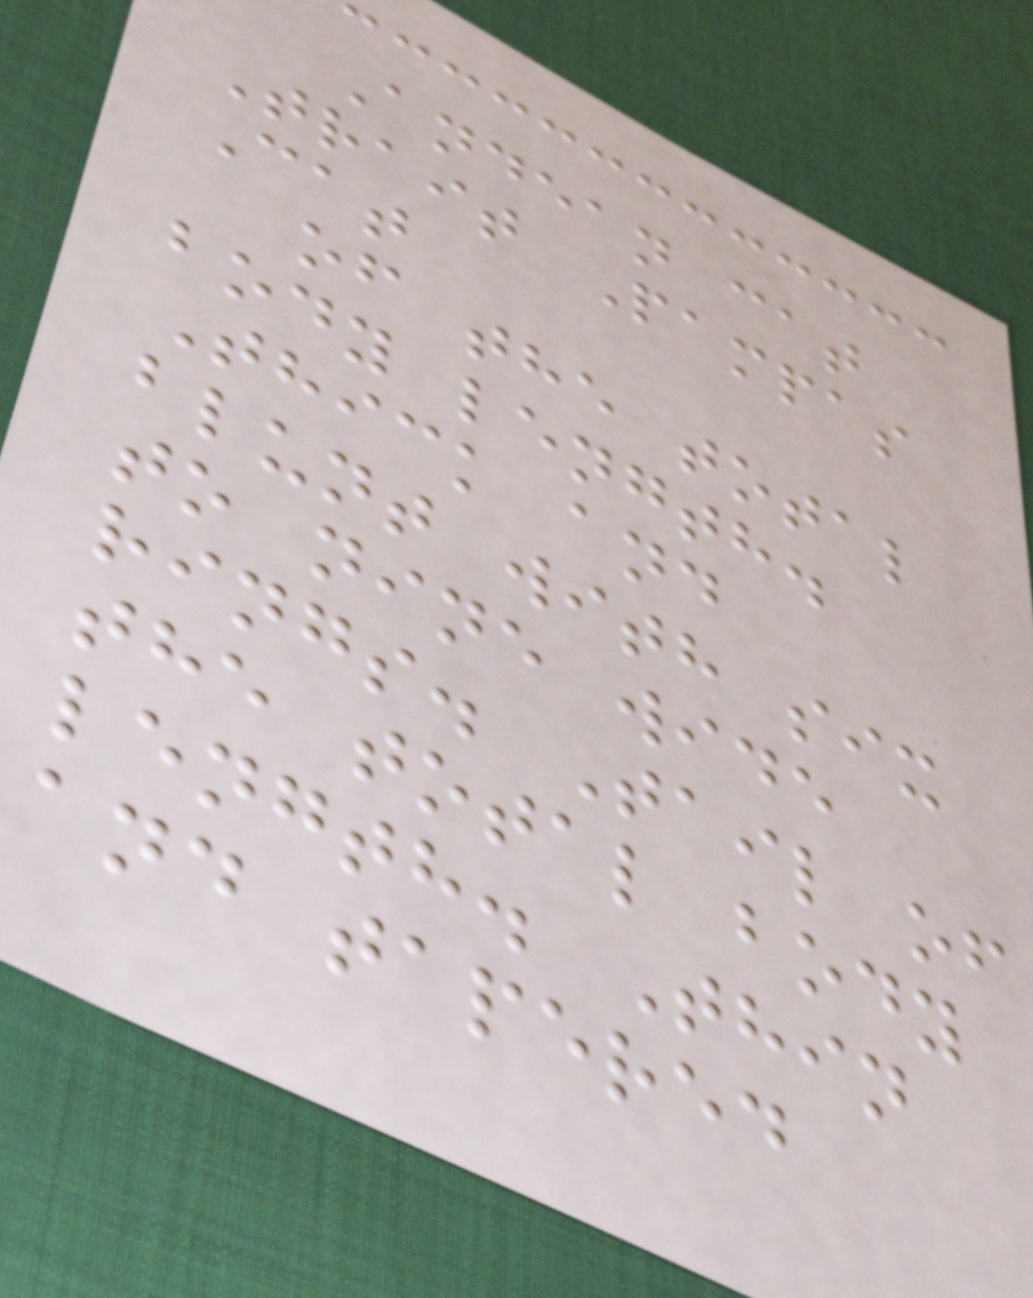Andean cat
Trait Pampas
Cat
of the total
body length.
Thick and
blunt with six
to nine wide
rings. Tail of
the total body
length. Thin
and tapered
